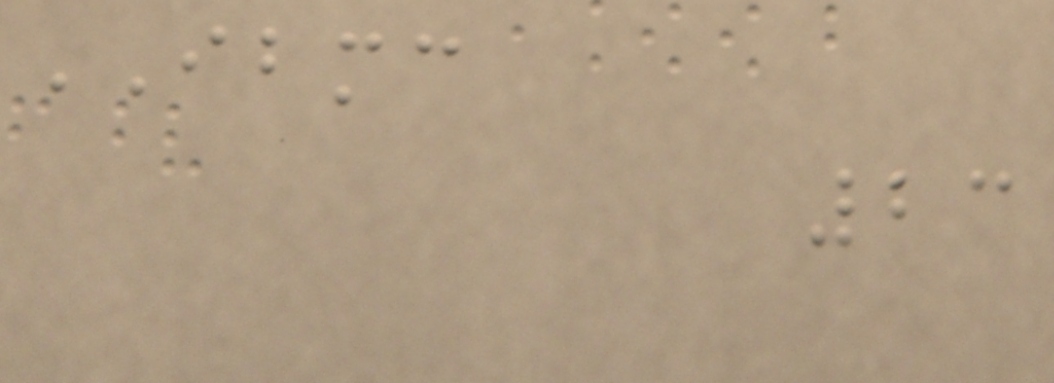IBMC
23
